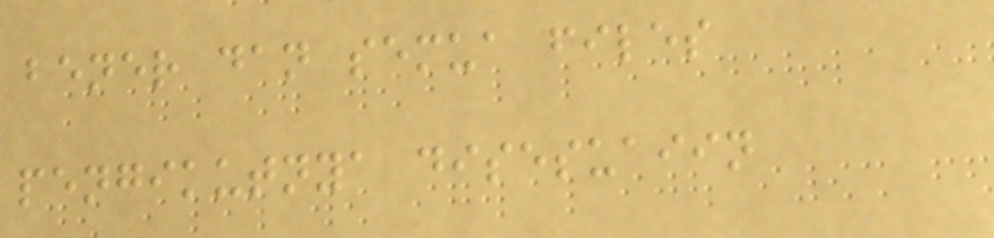bener dan semua files
pengikutnya disesuaiin
